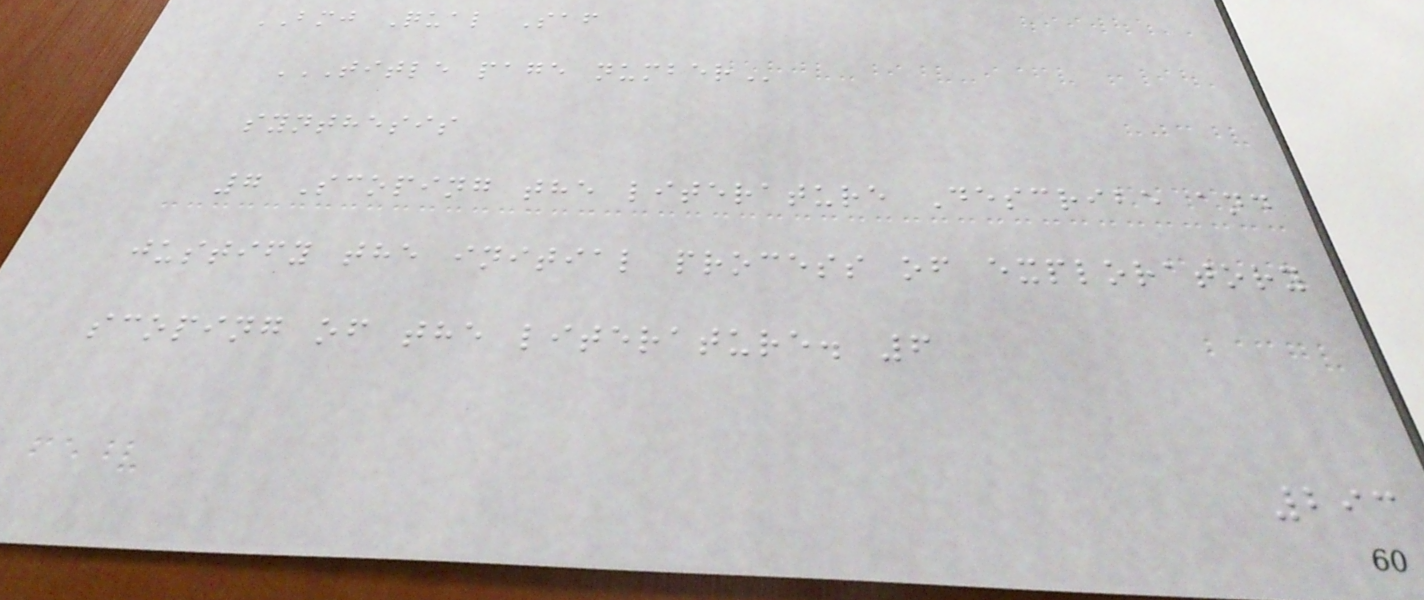BMJ Qual Saf
TITLE PAGE NUMBER
synthesis
7 Scoping the literature Describe and
justify the initial process of exploratory
scoping of the literature. 6
293
